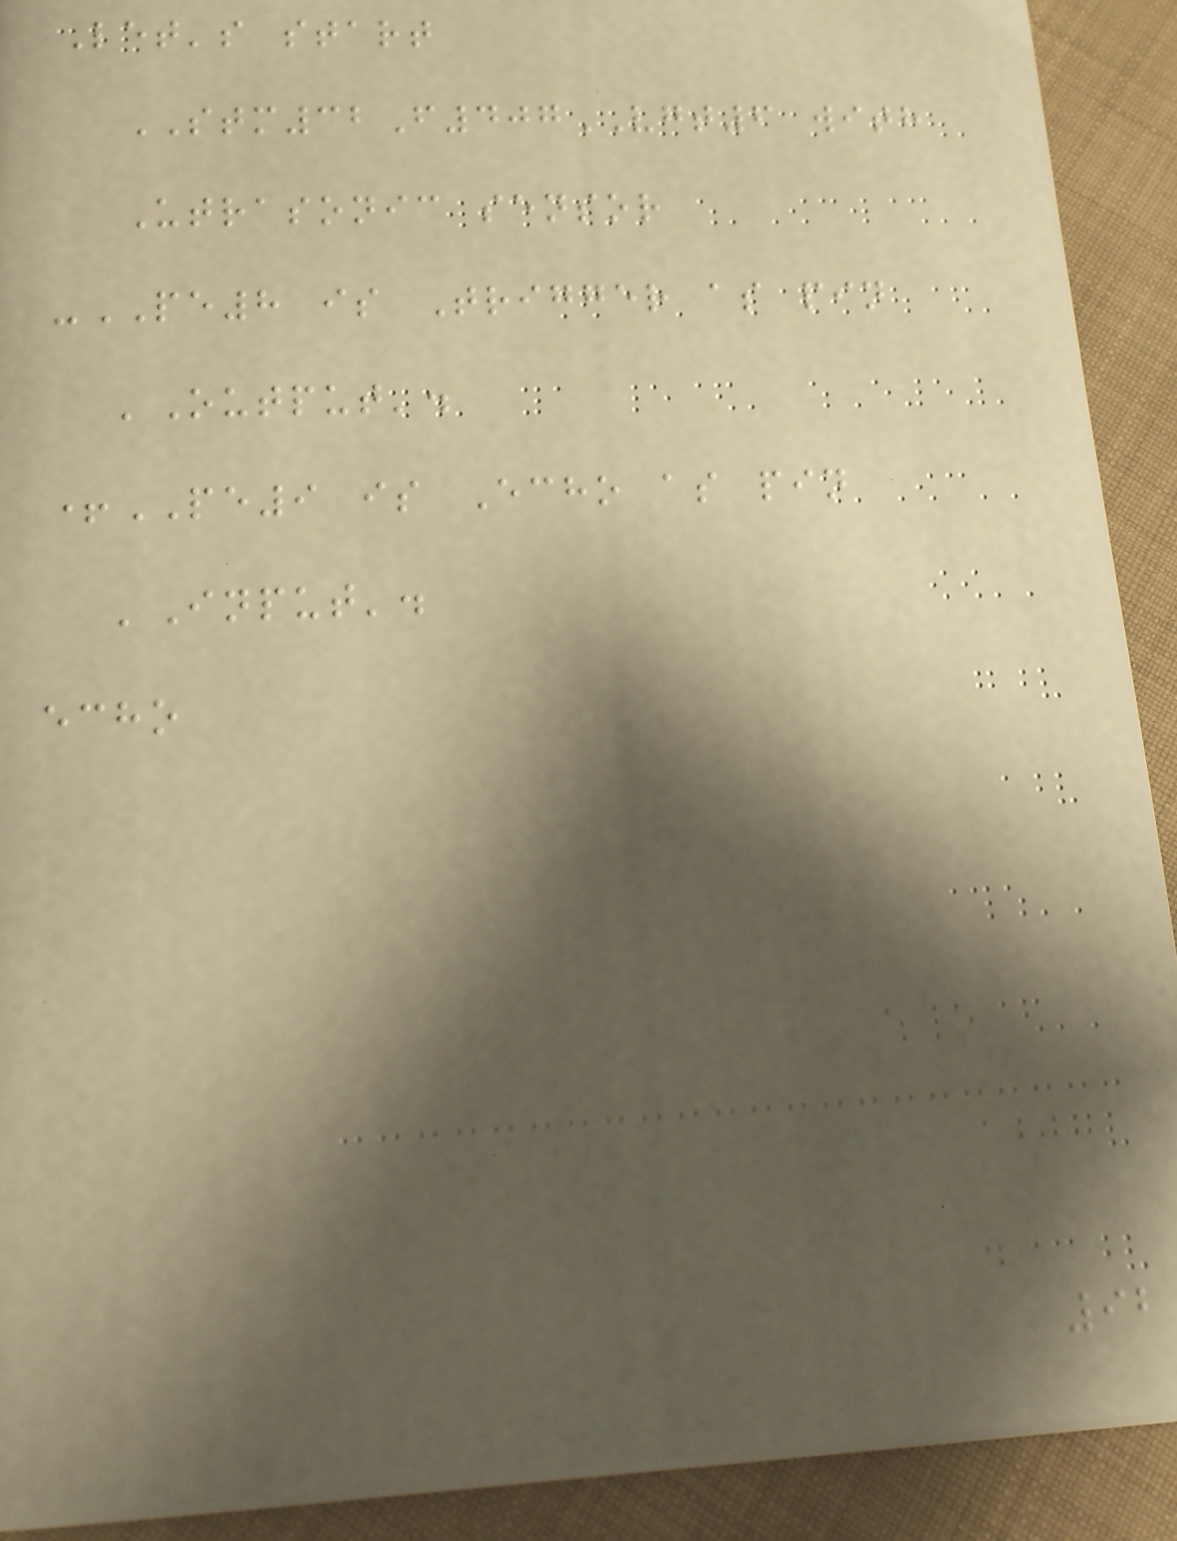Let's start
STM32F407VGT6 with
Utrasonic sensor
-PE8 is Trigger as pin
'Output'.
+PE9 is Echo as pin
'Input'.
echo
92
